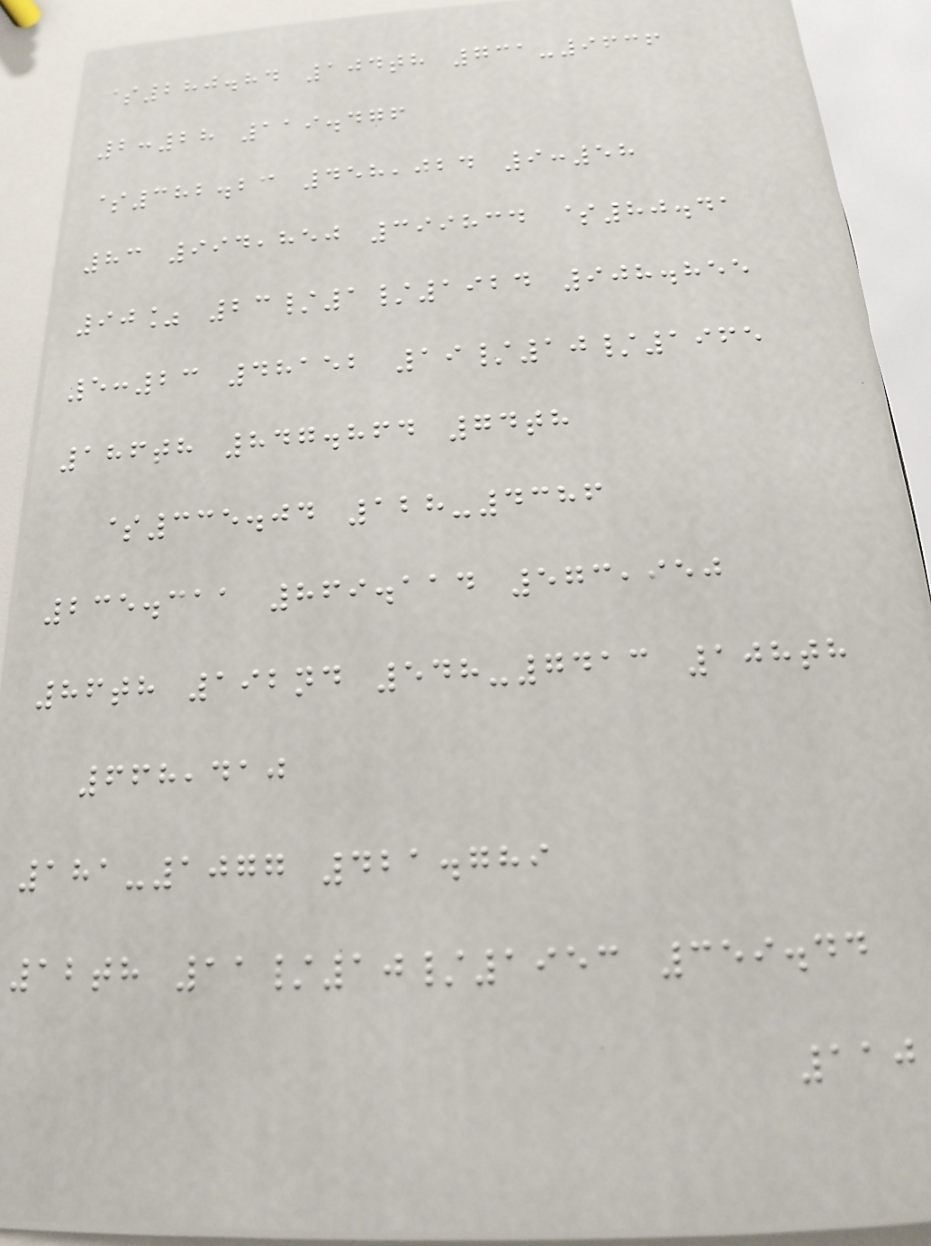$280.84 104th 731-9636
2:28 119.476
$382.23 458,024 9:58
83 994,850 399834 $80.41
90% 23/1/1924 908.855
5:23 48152 19/10/1965
186th 847.864 74th
$335.04 128-4386
235.311 869.114 573,950
86th 192nd 548-7413 108th
668,410
181-1077 421.789
12th 11/10/1953 359.44
110
